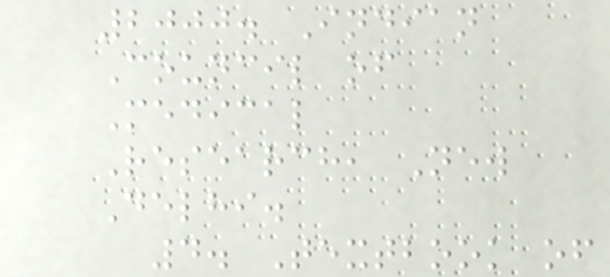2000. Indian
Council of
Medical
Research, New
Delhi.
4. Textbook of
